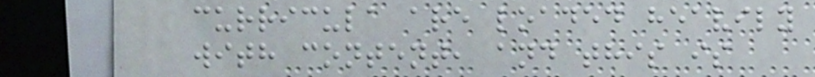curricula are loaded heavily
with content, and this is
